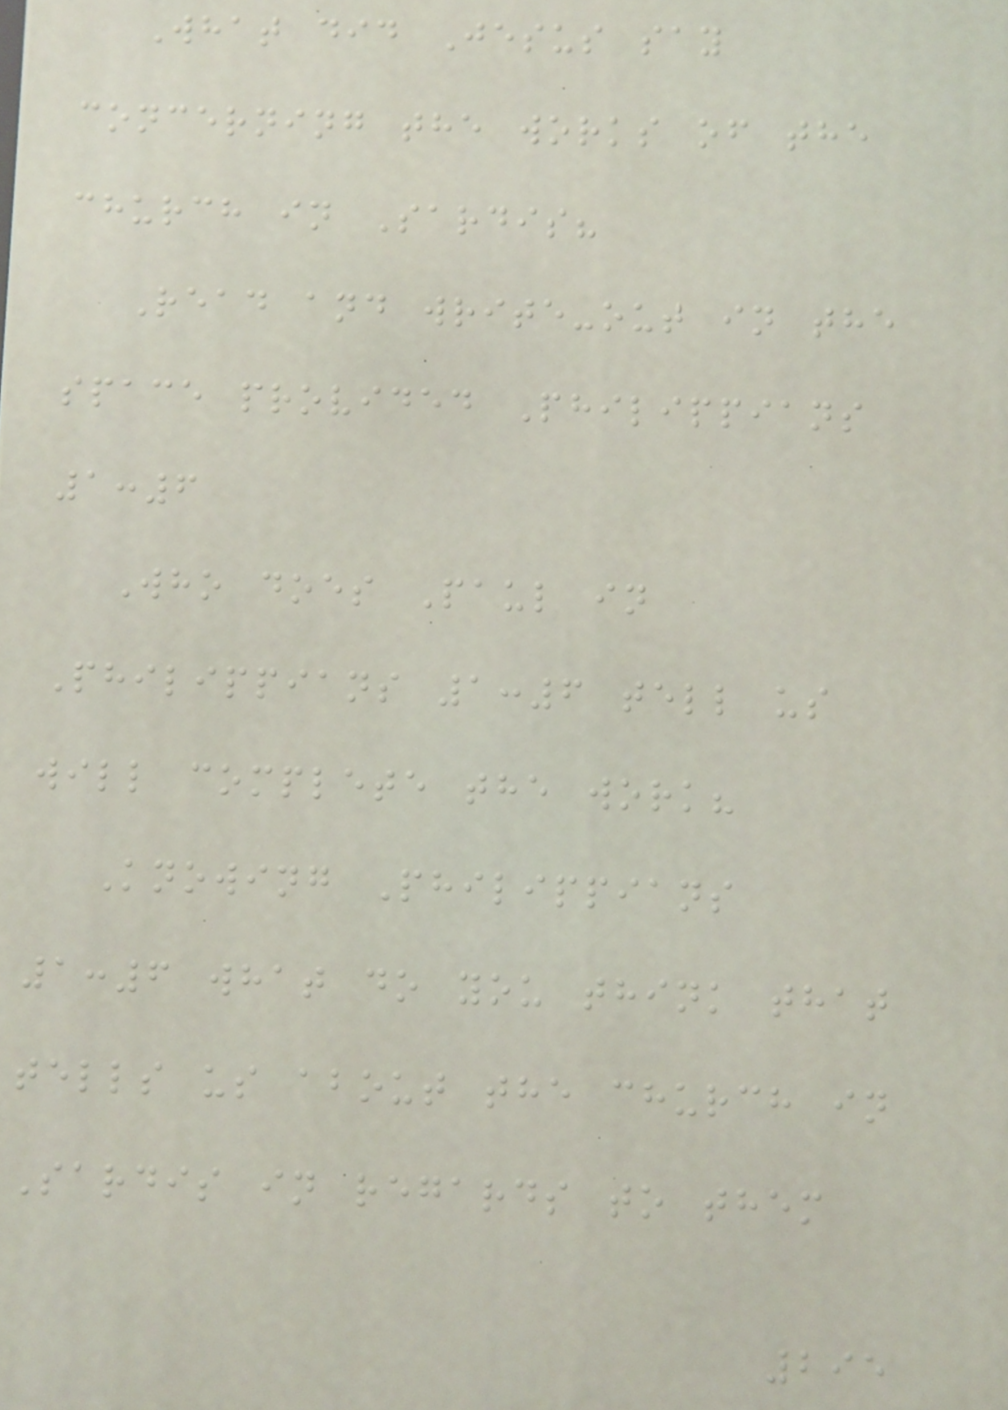What did Jesus say
concerning the works of the
church in Sardis?
Read and write-out in the
space provided Philippians
1:6
Who does Paul in
Philippians 1:6 tell us
will complete the work?
Knowing Philippians
1:6 what do you think that
tells us about the church in
Sardis in regards to them
295
